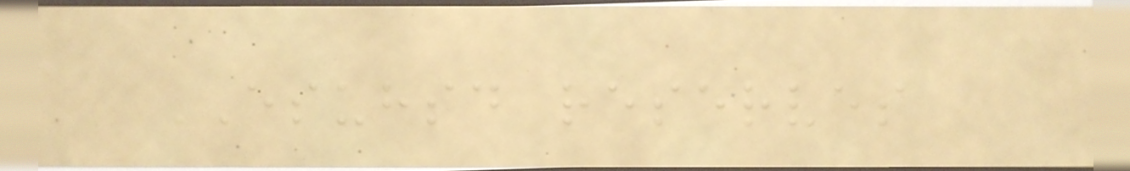ESUHSD reserves
